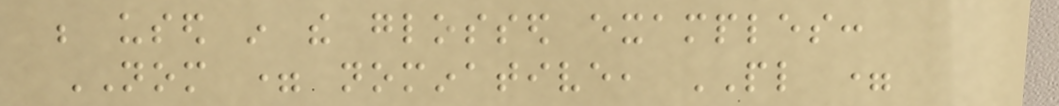be used in the glossed examples:
NOM = nominative, PL =
